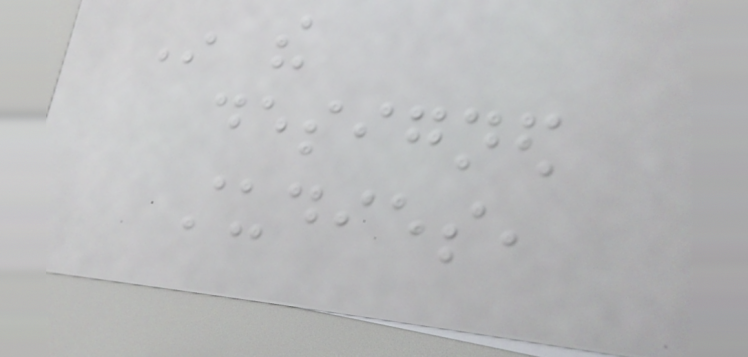In the
designed
studies,
